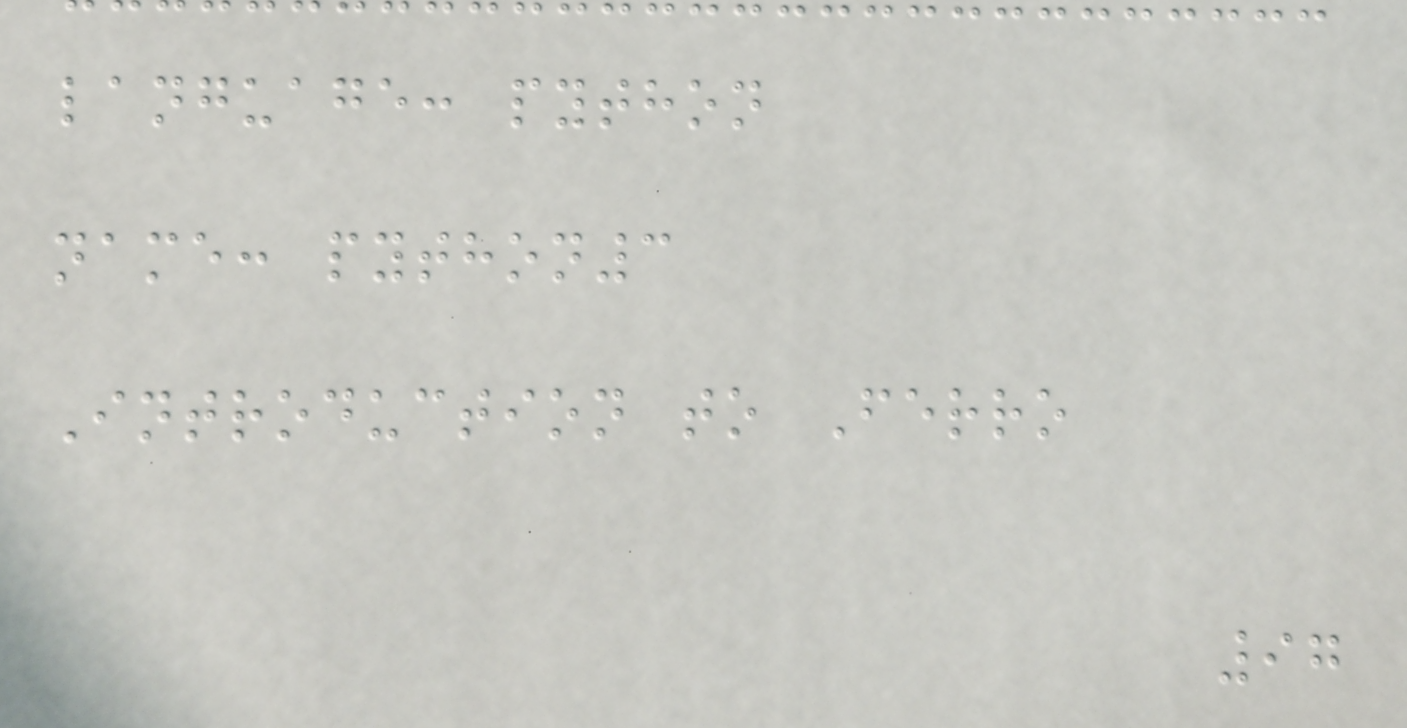language: python
name: python3
Introduction to Ferro
97
